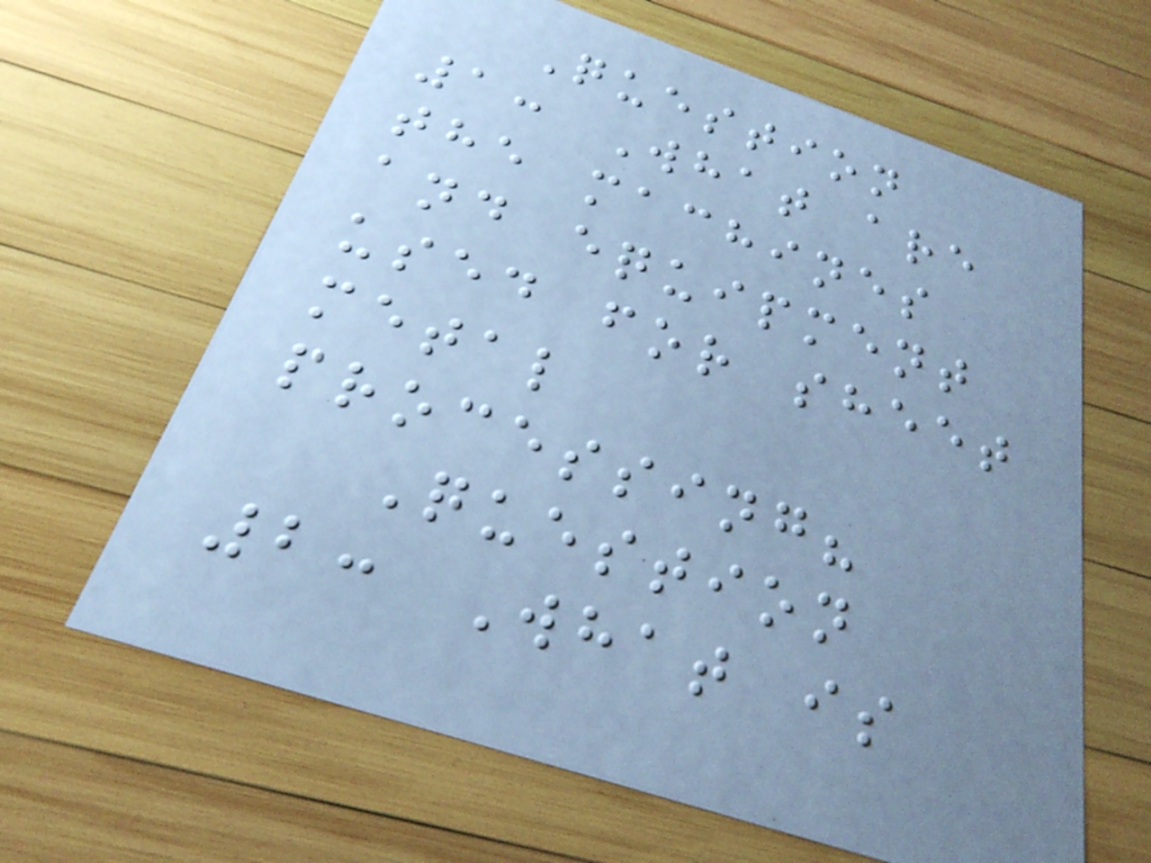Question
1: What are
the machines
and equipment
used for sheet
metal
processing?
Question
2: What is
